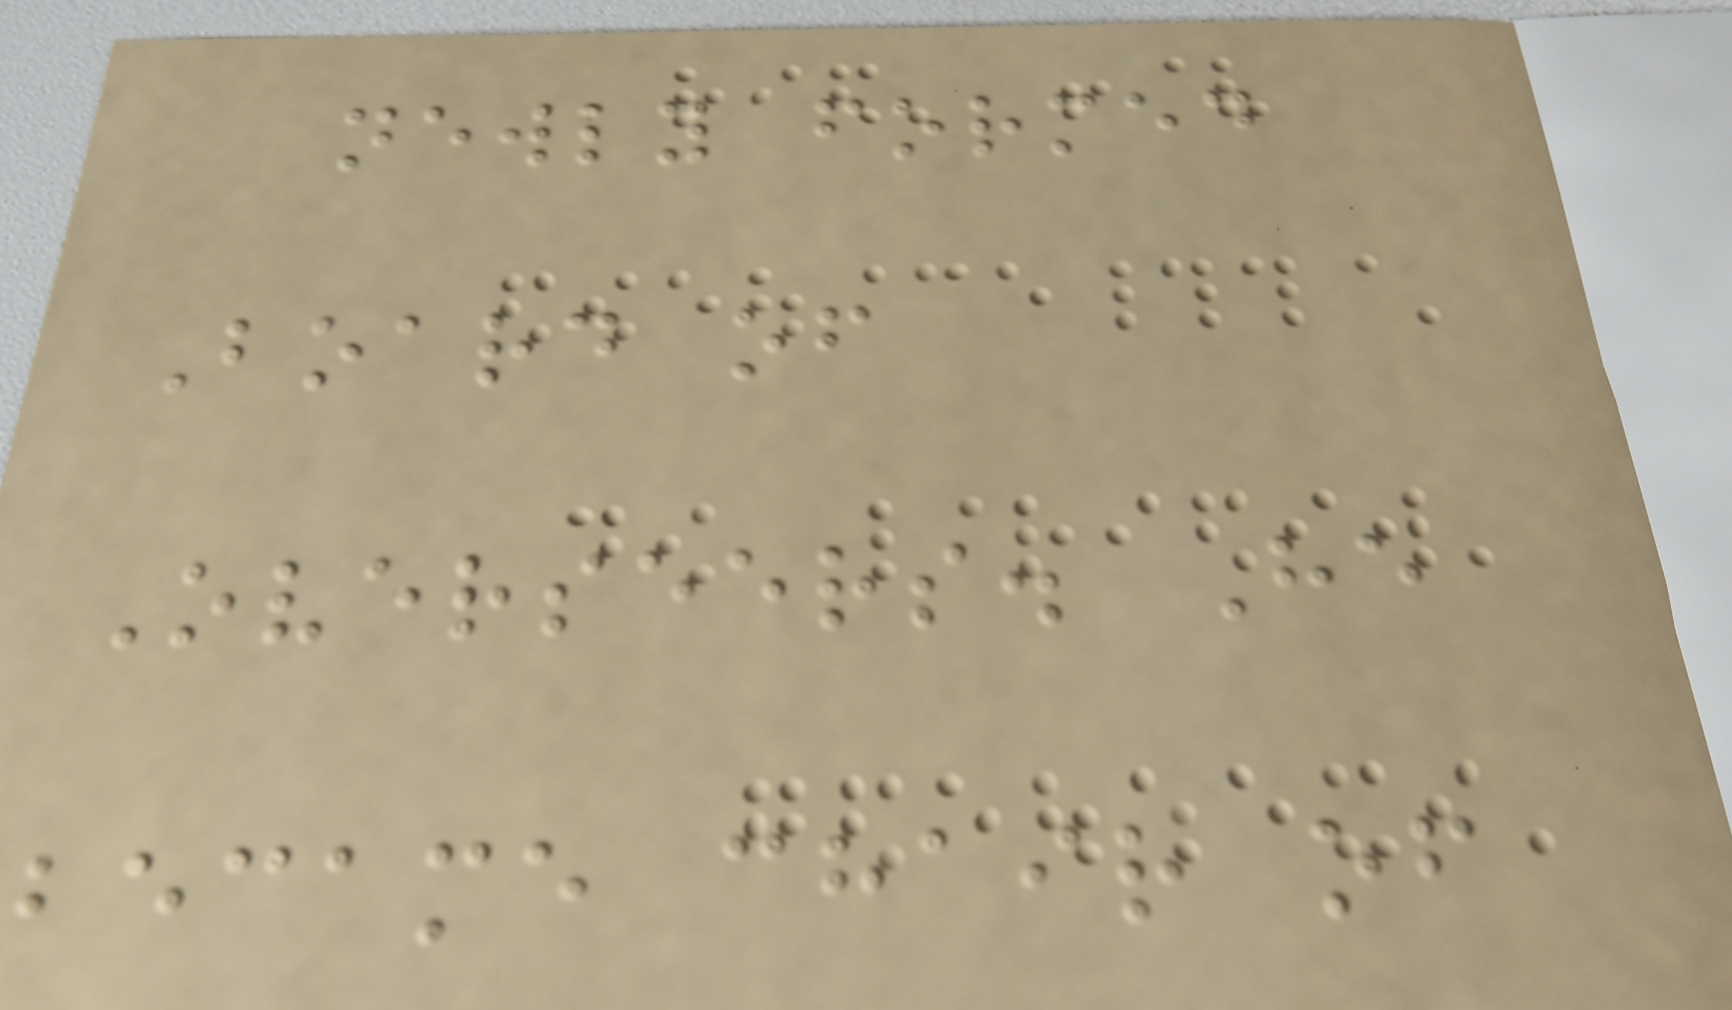newly formed
Board of
Overseers. He
became chair of
